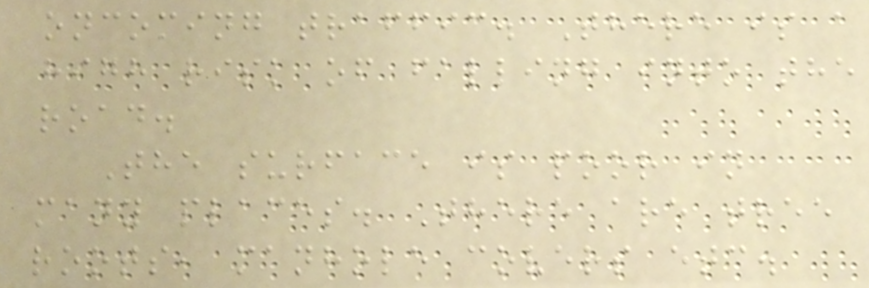oncoming traffic. There is a
high risk of falling into the
road.
The surface is poor in
many places. There are tree
roots, manhole covers etc.
